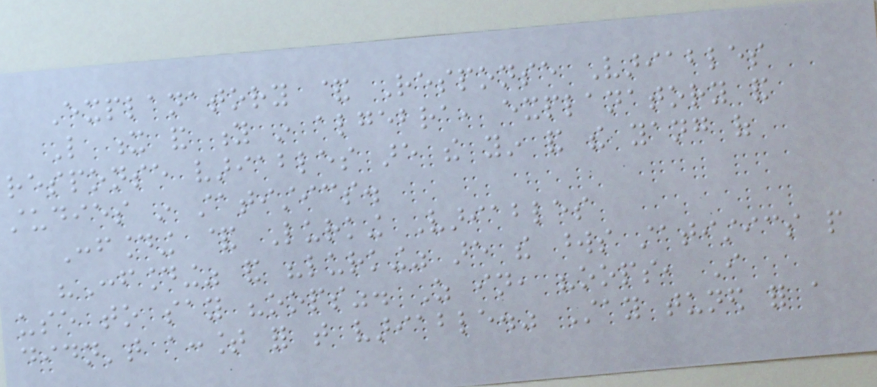Explanatory & Response Variables
Like x and y in algebra, explanatory and
response variables are the yin and the yang of
studies in statistics.
Confounding & Lurking Variables
"Confounding" and "lurking" are the words statistics people
use to say "oops". As in, "oops, I
didn't account for that variable." Stay tuned for a
